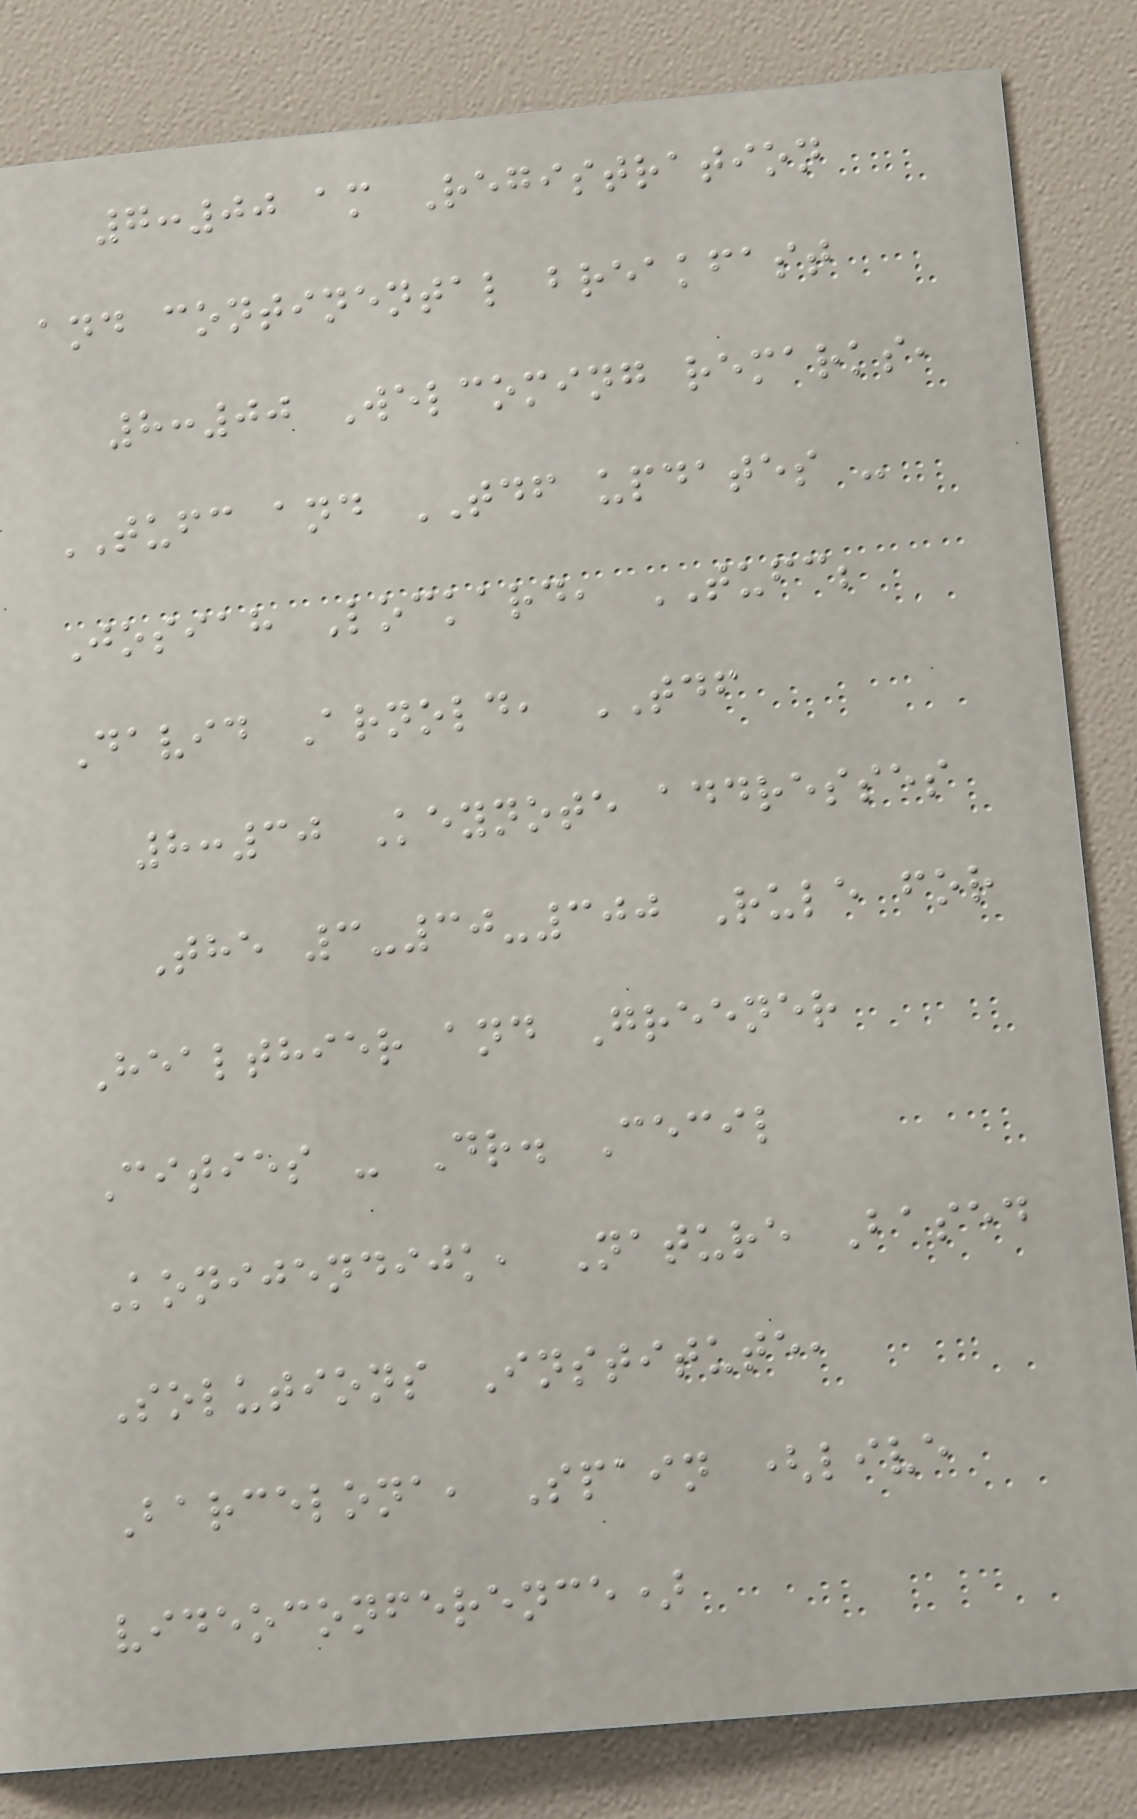7:00 am Registration
and continental breakfast
8:00 Welcoming remarks,
TUFC and TDF updates -
Josiah Lockard, TUFC;
David Arnold, TDF
8:30 Keynote addresses
The 3-30-300 Rule for
Healthier and Greener
Cities - Dr. Cecil
Konijendijk, Nature Based
Solutions Institute,
Barcelona, Spain (live
videoconference)
